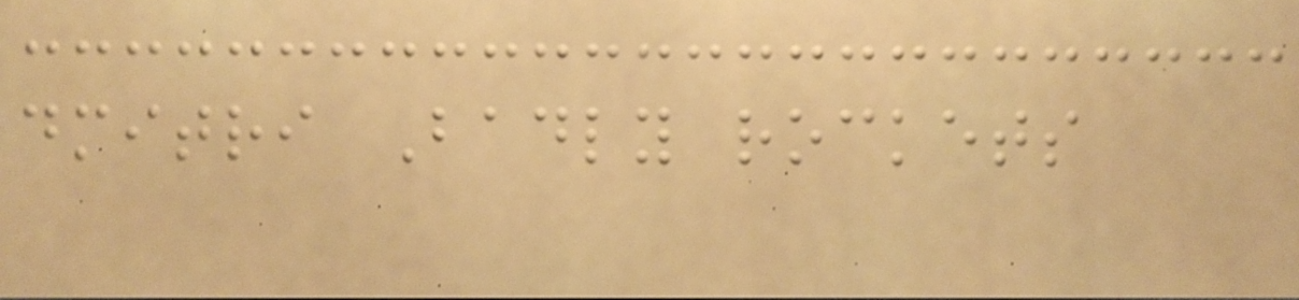dmitri Badly rockets
